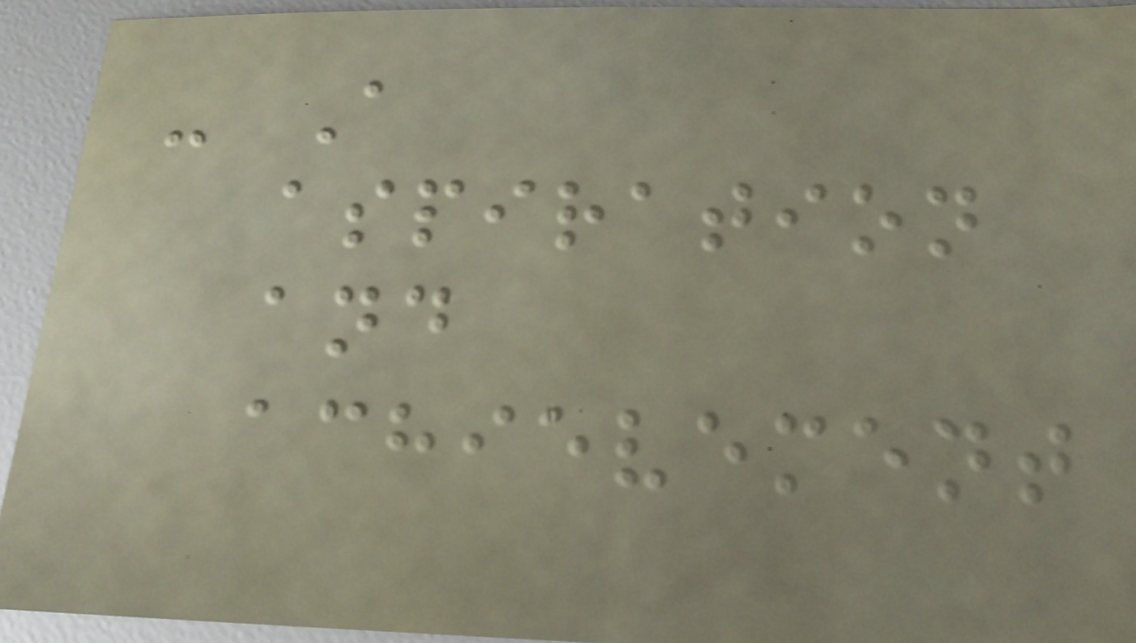- A
aspiration
and
achievement
